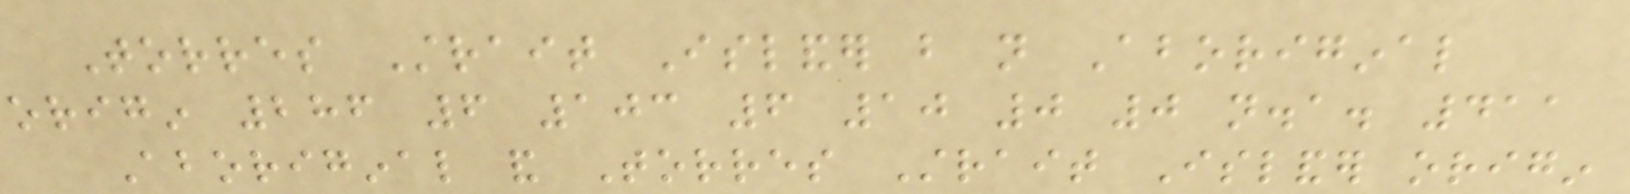Torres Strait Islander but not Aboriginal
origin 286 6 103 6 10 0 0 n.a. 411
Aboriginal and Torres Strait Islander origin
